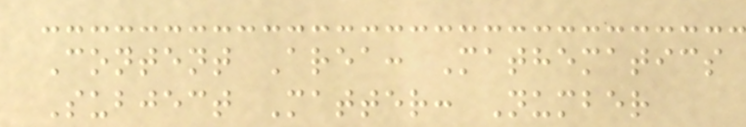Content Area: Mathematics
Subject Matter: Number
